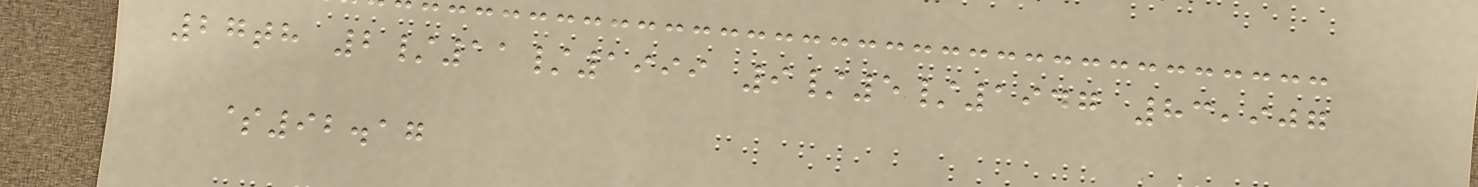27th 2/11/1999 9/5/1947 83,907
$92.17
